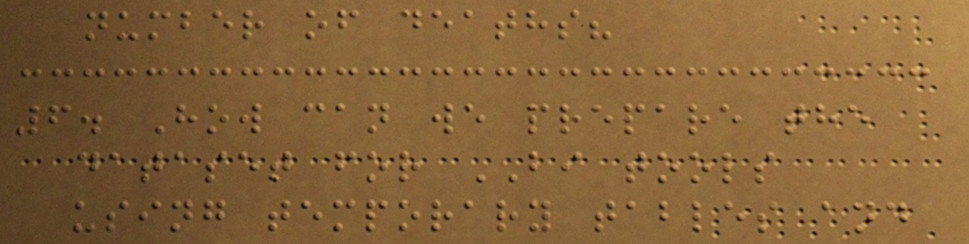number of deaths?
6. How can we prepare the
dataset for BI tools
using temporary tables and
